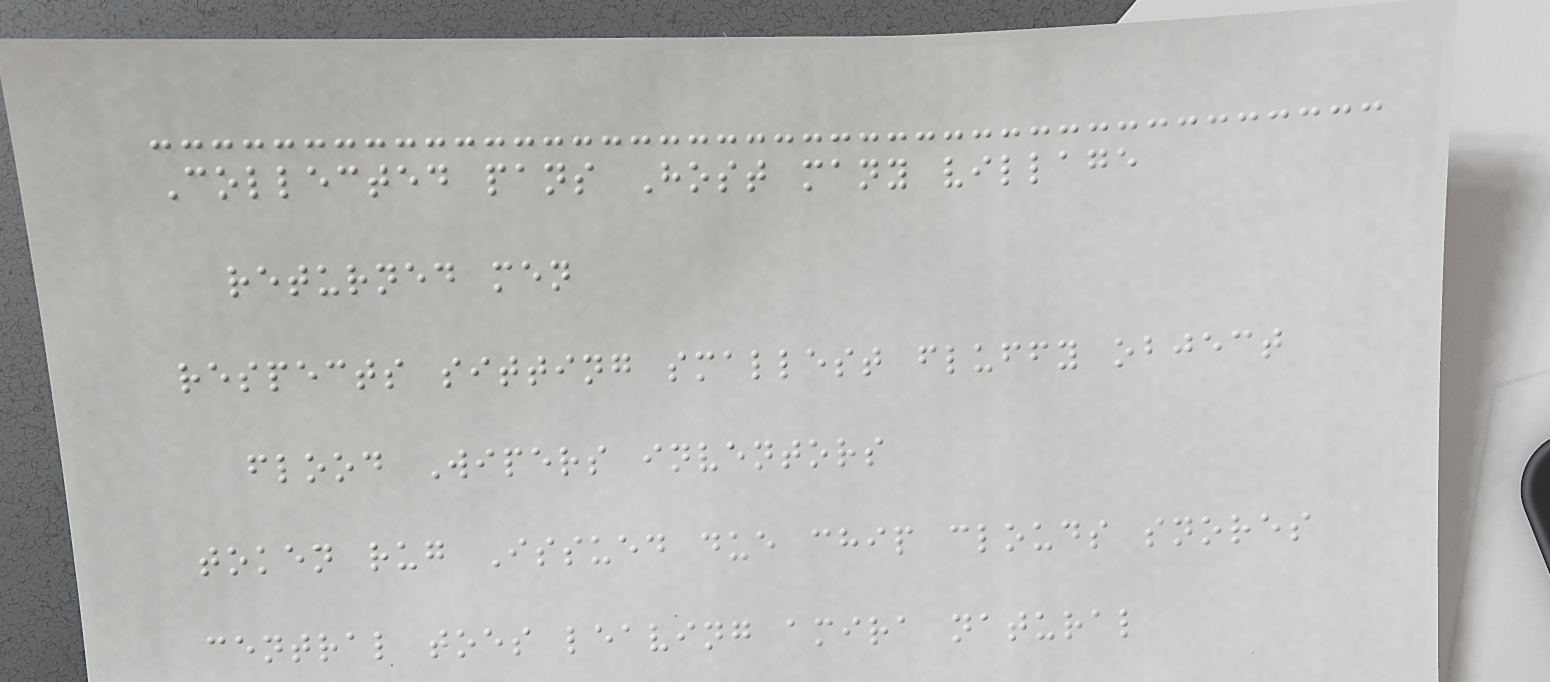Collected pans Host many village
returned men
respects sitting smallest fluffy object
flood Wipers inventors
token rug Issued due chip clouds snores
central toes leaving amira natural
